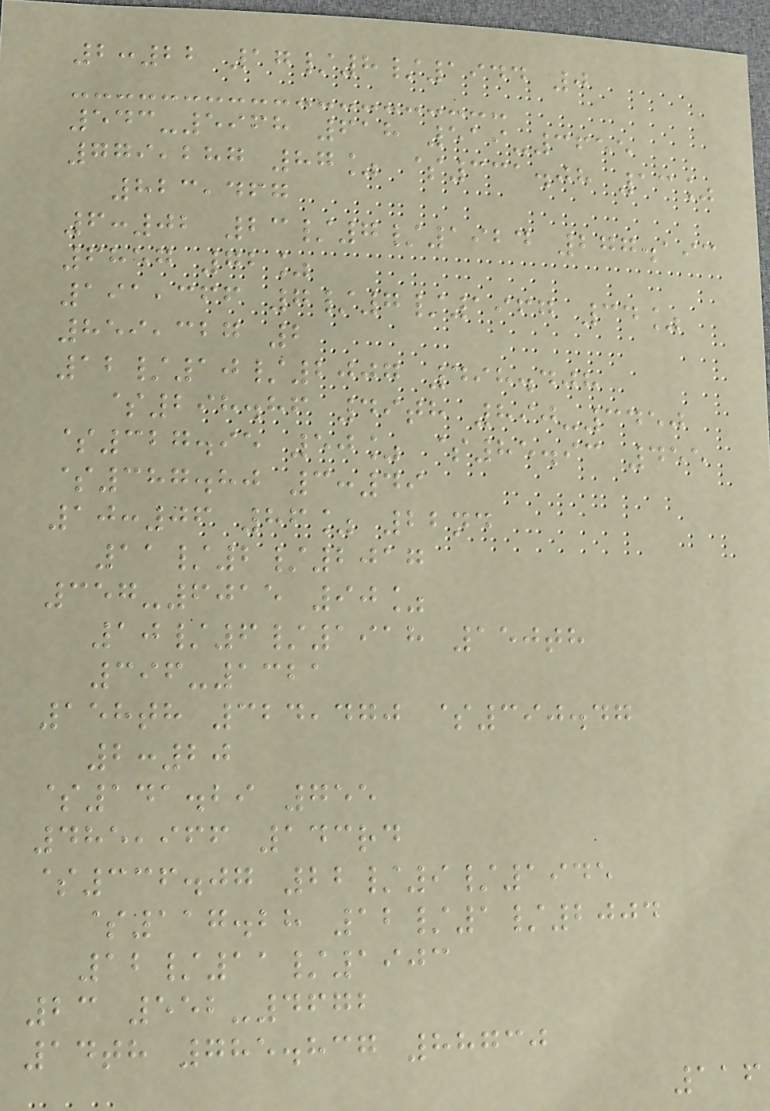2:22 17/8/1944 0
543-5968 618 519-3655
779,287 87% $331.08 13%
823,467
6:02 23/7/1924 277.193
6857 72%
191,366 7/7/1967 34%
859,327 2
12/10/2007 498.408
$298.86 49th 890-3450
$327.95 50% $85.93 455
$387.80 3:49
10:06 86% 22nd
11/2/2017
357-6015 90%
10/6/1918 150th
396-1321
158th 324,470 $390.47
2:20
$141.29 755
485,966 143rd
$336.07 22/9/1945
$117.28 12/1/2004
12/11/1903
23 552-4672
14th 785.837 88730
116
